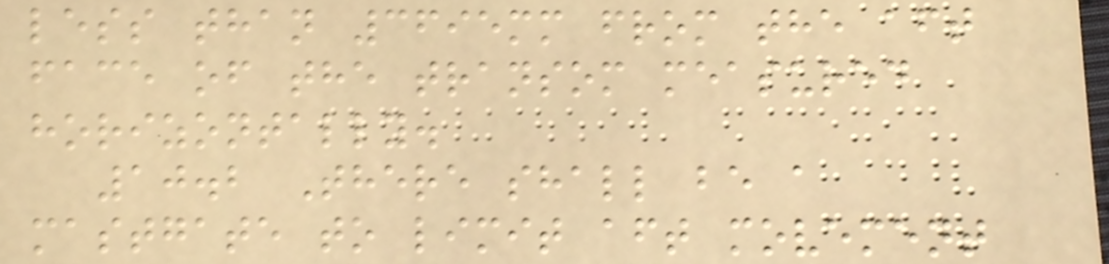less than 3695mm from the aft
face of the transom measured
horizontally.
10.2 There shall be a
mastgate to limit aft movement
